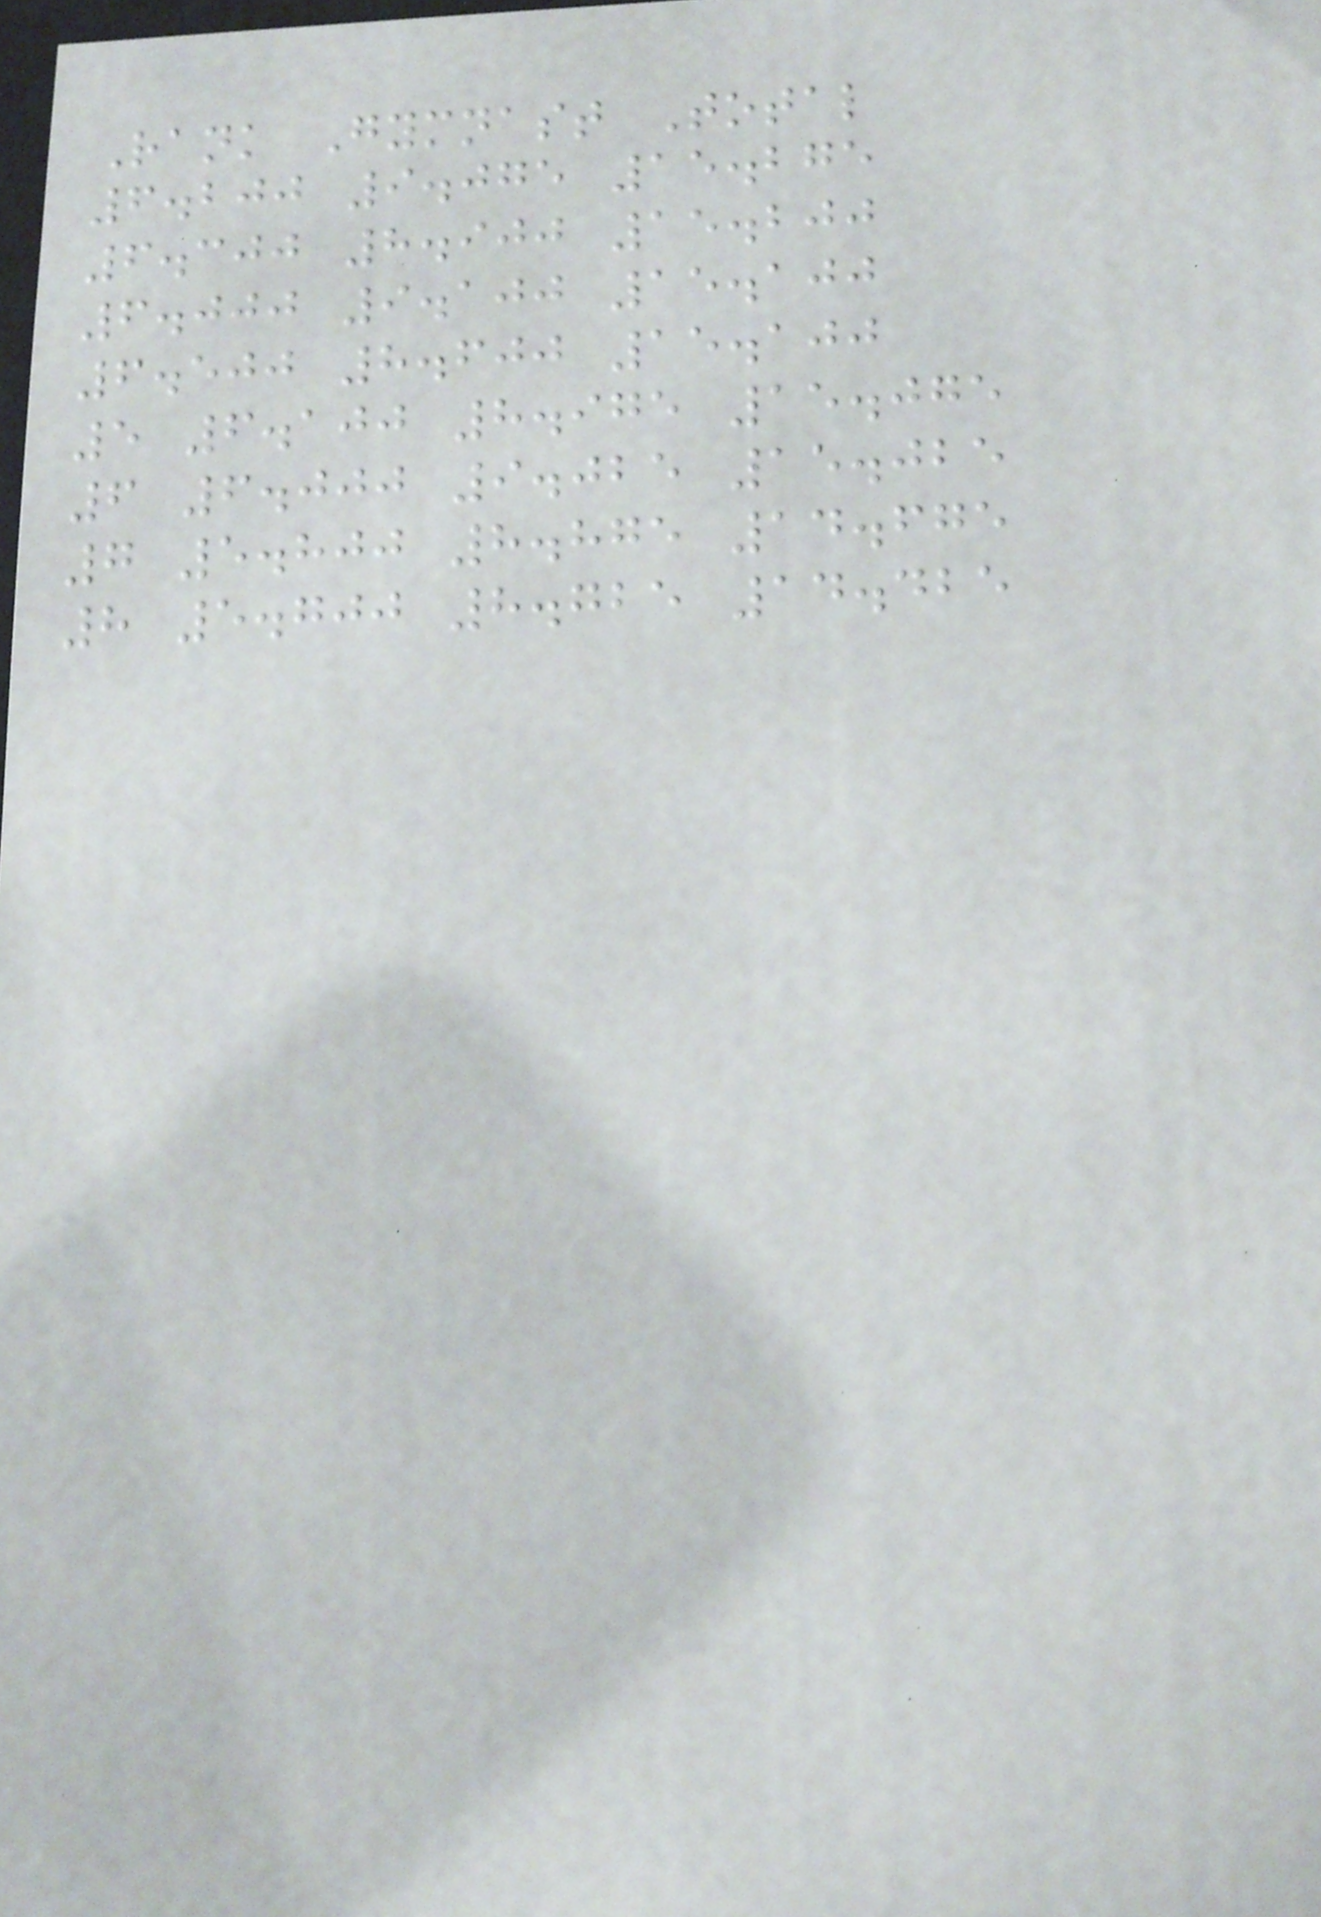Rank Gymnast Total
6.200 9.075 15.275
6.300 8.900 15.200
6.000 9.100 15.100
6.500 8.600 15.100
5 6.100 8.975 15.075
6 6.000 9.025 15.025
7 5.800 8.875 14.675
8 5.700 8.725 14.425
